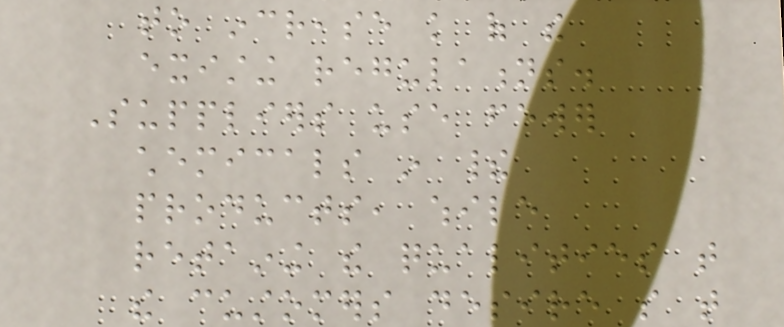to increase knowledge of the
existing regulations.
Suppliers use fewer
chemicals in their
products, while
retaining the qualities that
the customers desire so that
